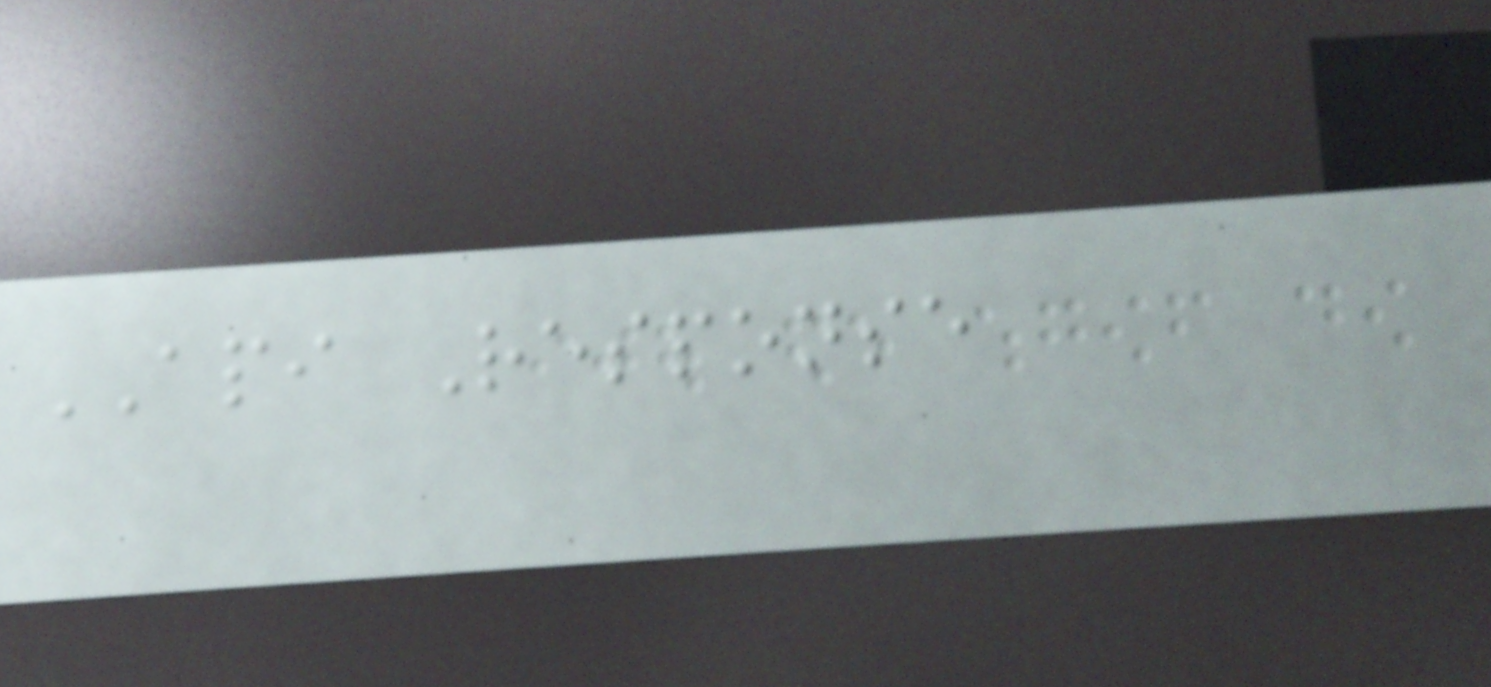API Response
